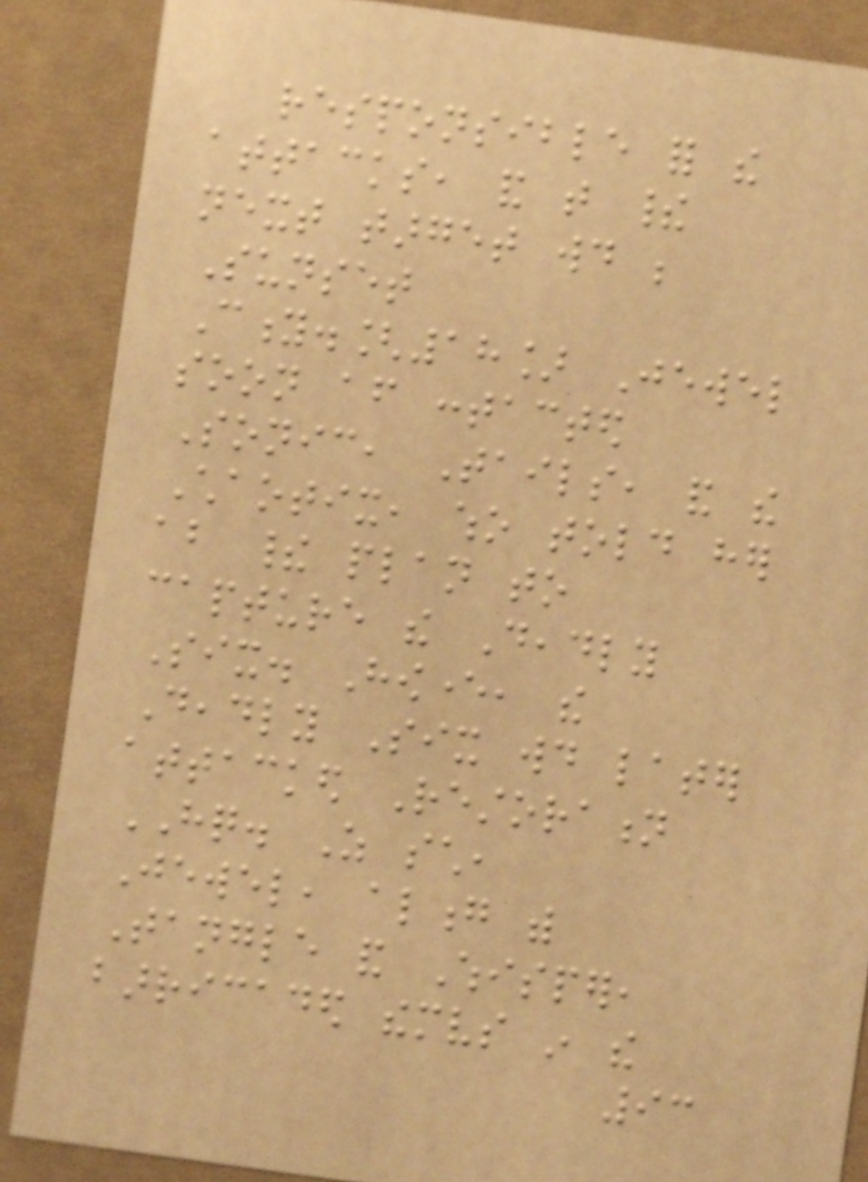responsible for the
attacks, and that their
next target would be
Sunset
City.[18] Jewel
soon after contacted
Sonic, Tails, and the
Chaotix, who told her
about their plan to
capture the Deadly
Six. However, the
Deadly Six would later
attacked Restoration
HQ. As such,
Jewel, along with
Tangle and Whisper,
barricaded themselves in the
93
